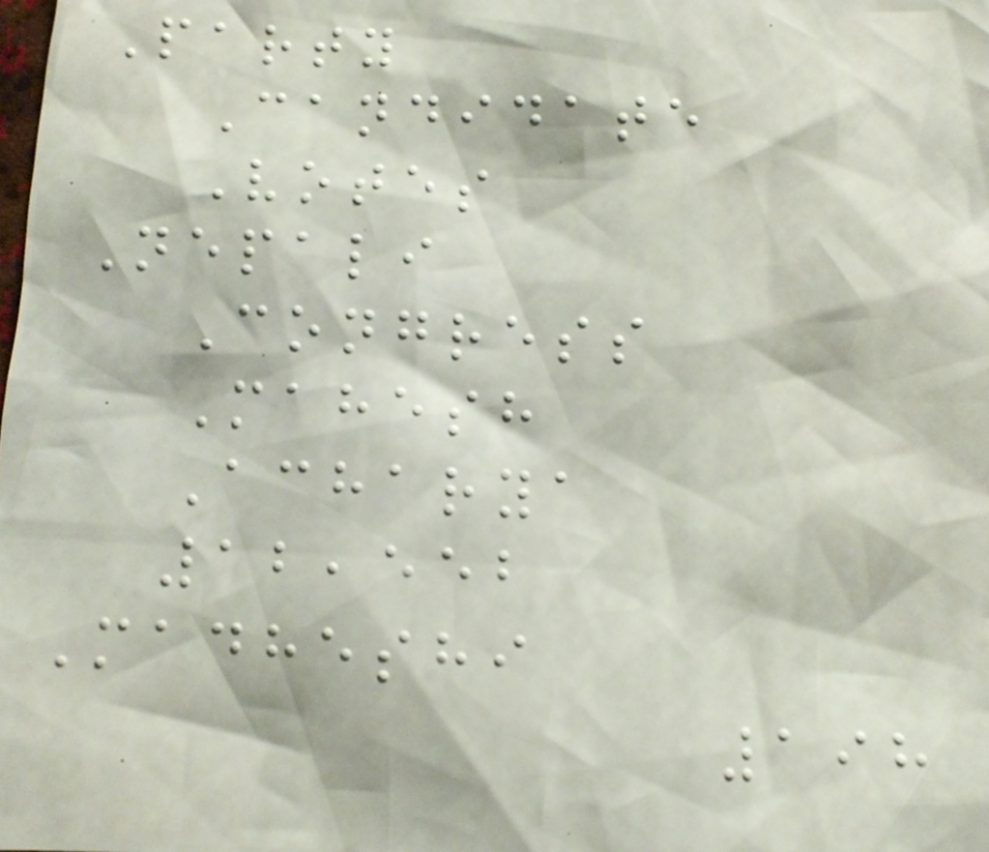Party
Candidate
Votes
Nepali
Congress
Mahesh
Acharya
12,552
Madheshi
198
